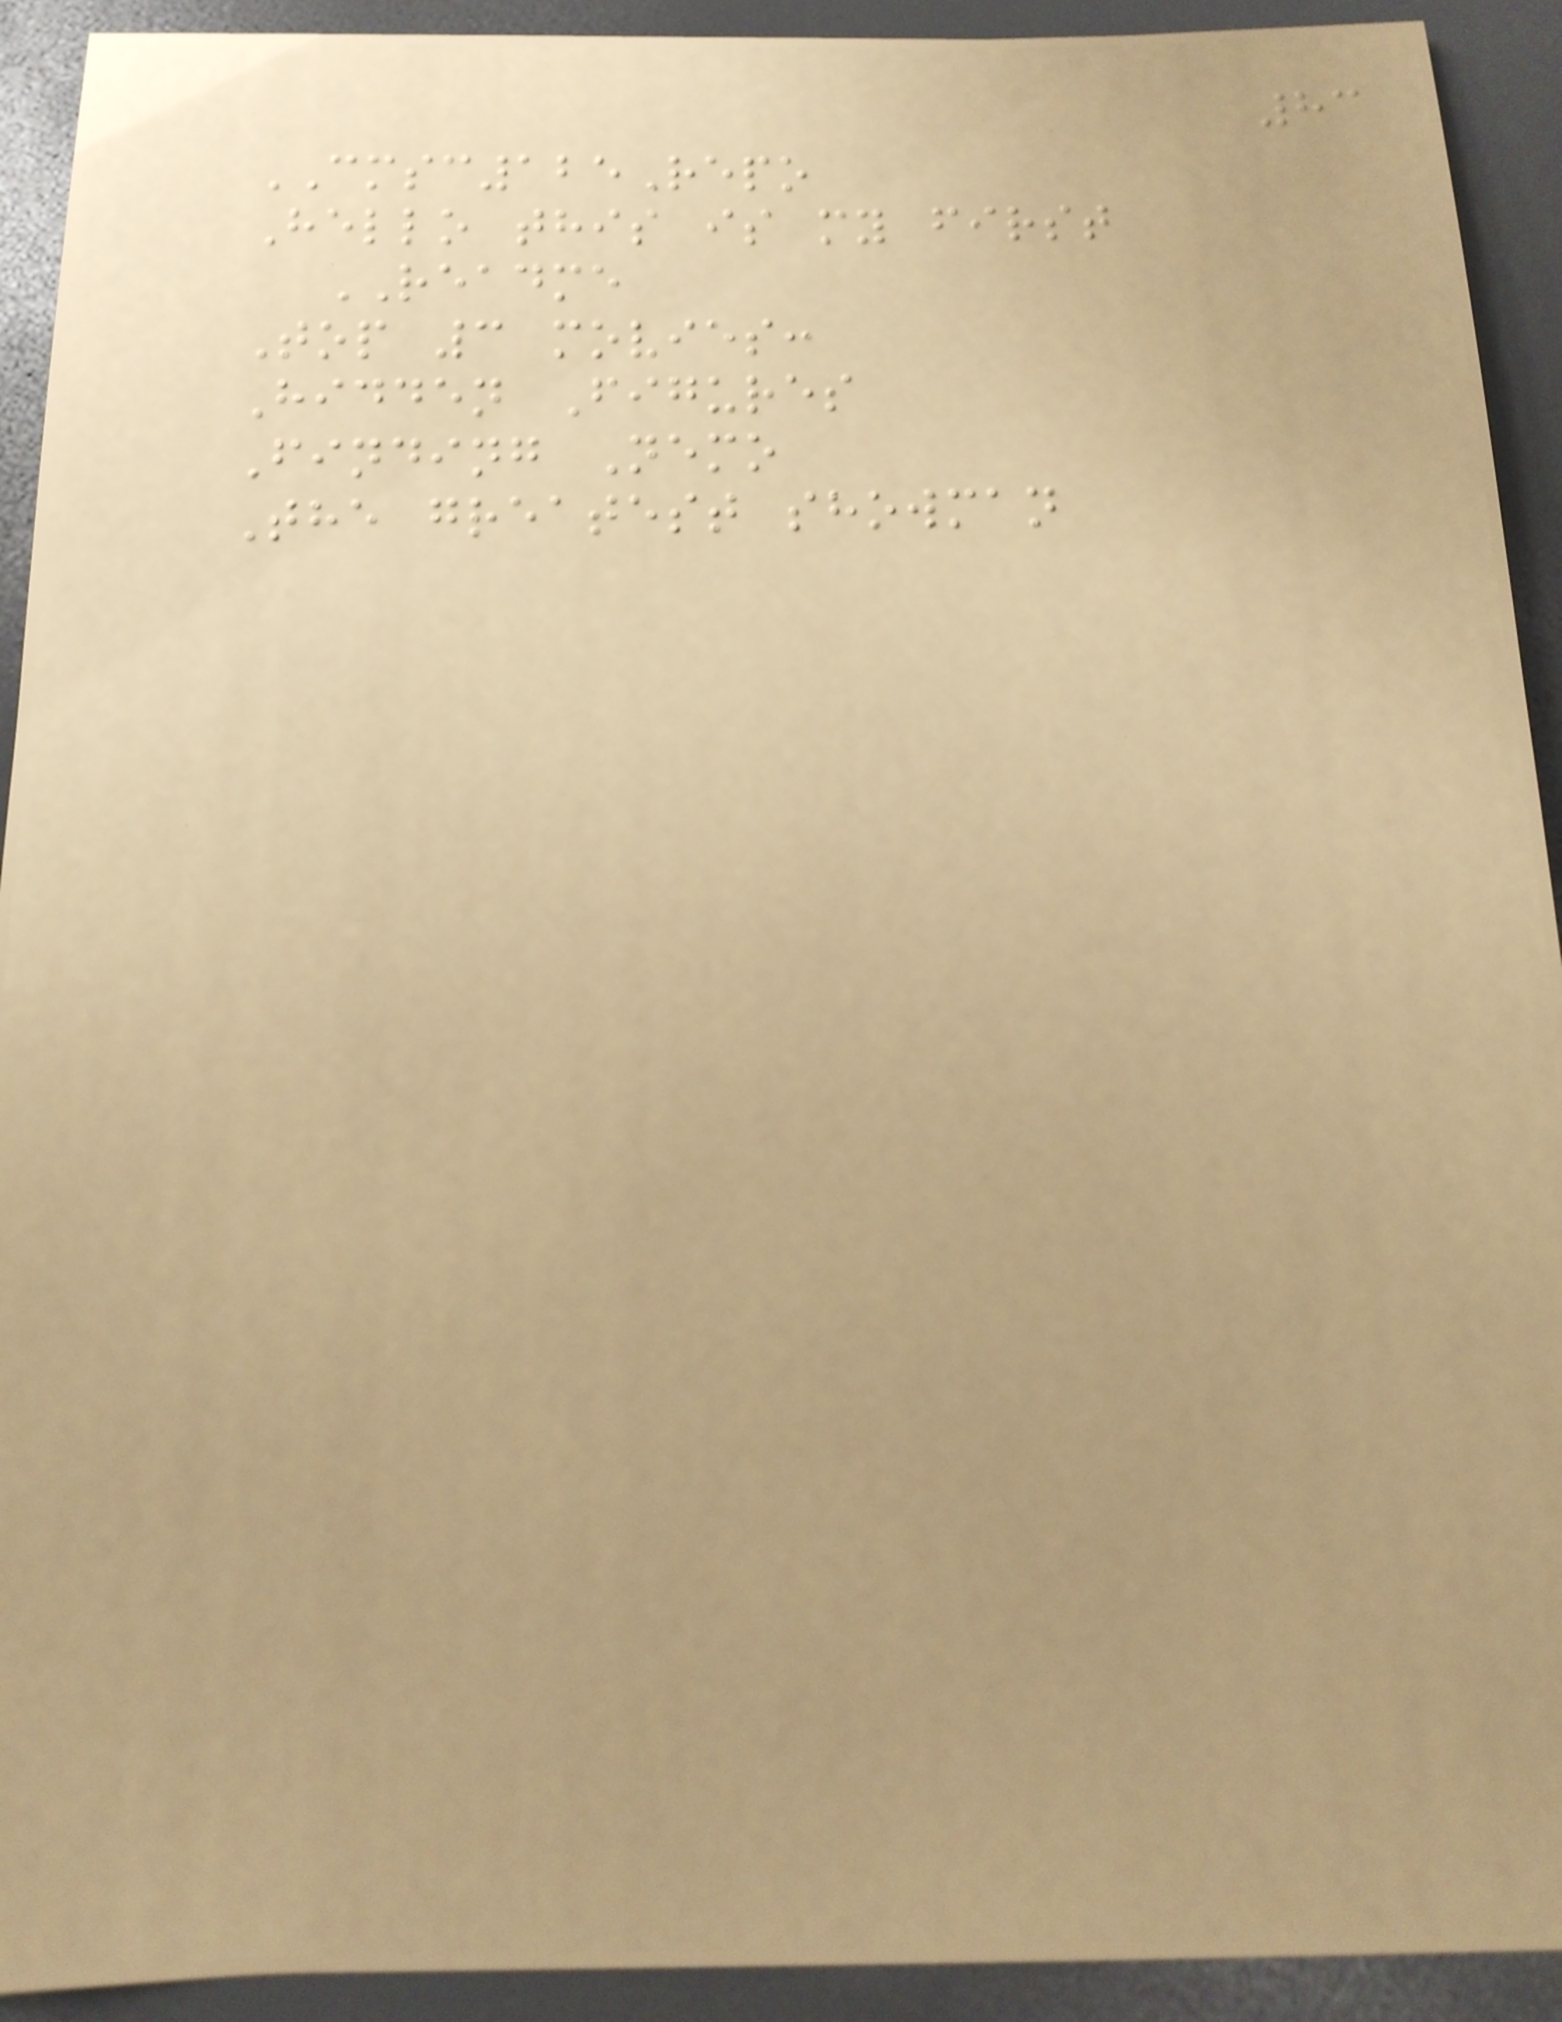83
CMSC125Repo
Hello this is my first
README
Top 3 movies:
Hidden Figures
Finding Nemo
The greatest showman
